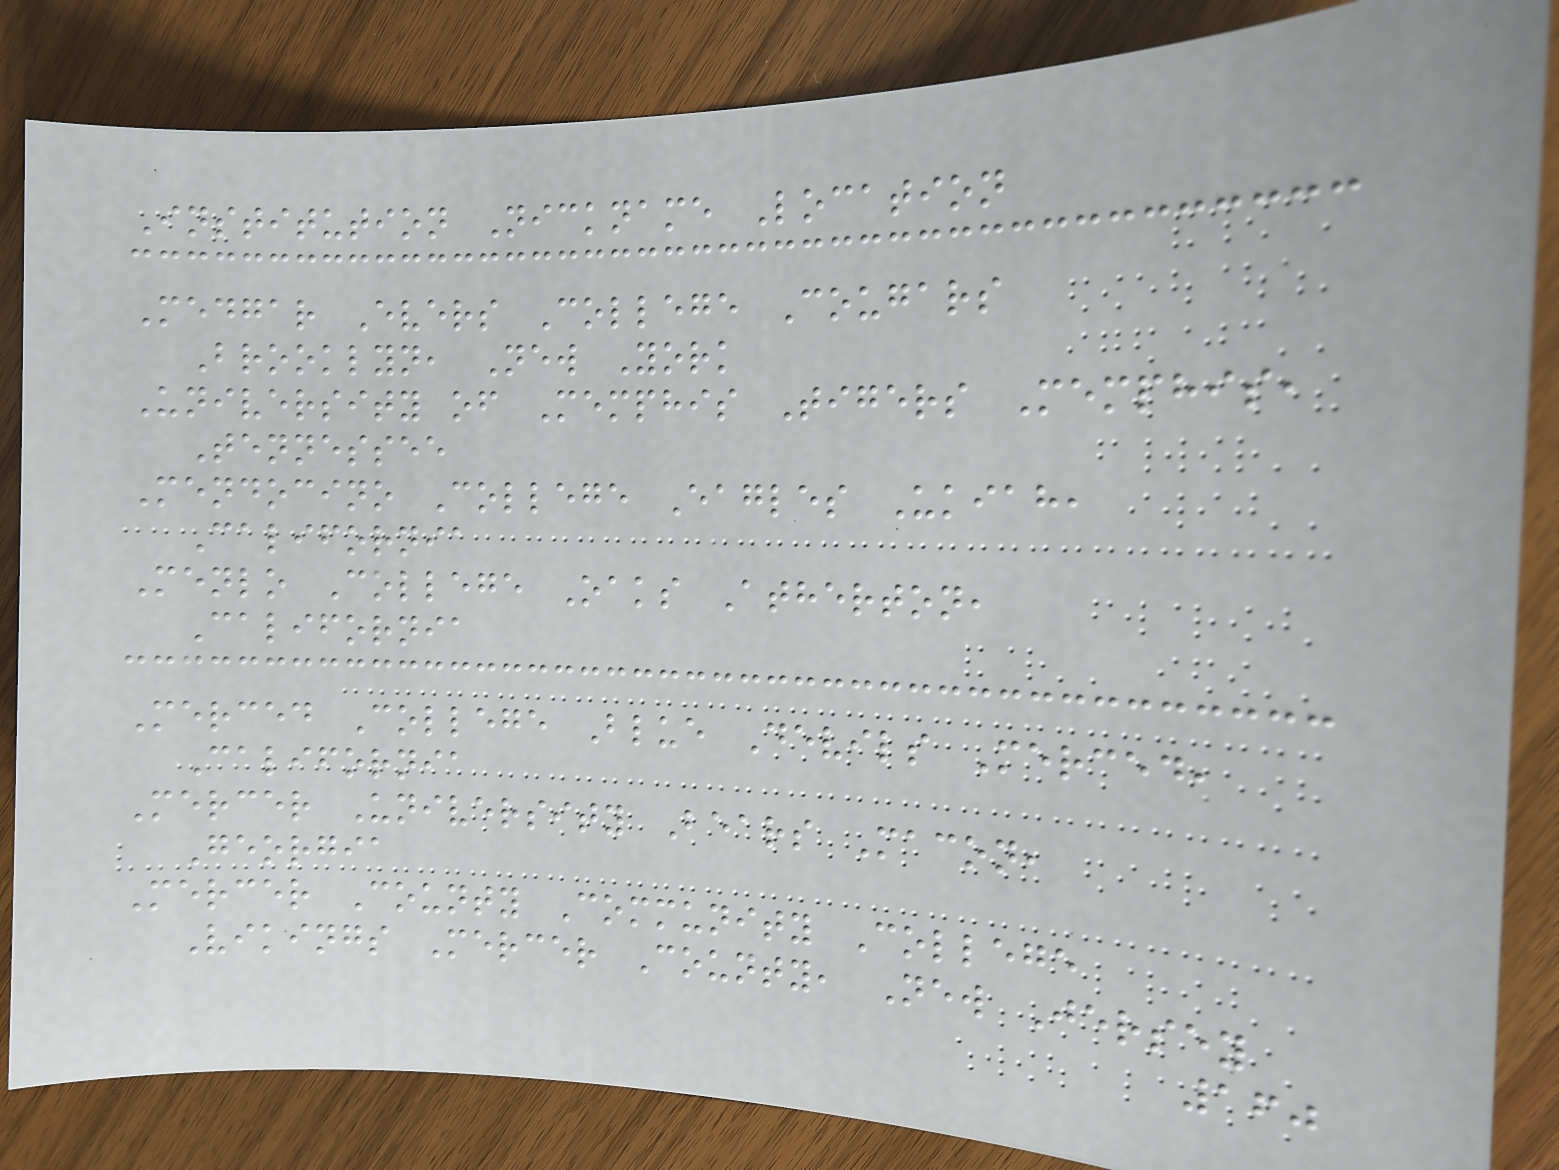Institution Nickname Location
Medgar Evers College Cougars
Brooklyn, New York
University of Memphis Tigers Memphis,
Tennessee
Mendocino College Eagles Ukiah,
California
Menlo College Oaks Atherton,
California
Merced College Blue Devils Merced,
California
Mercer University Bears Macon,
Georgia
Mercer County Community College
Vikings Mercer County, New Jersey
160
